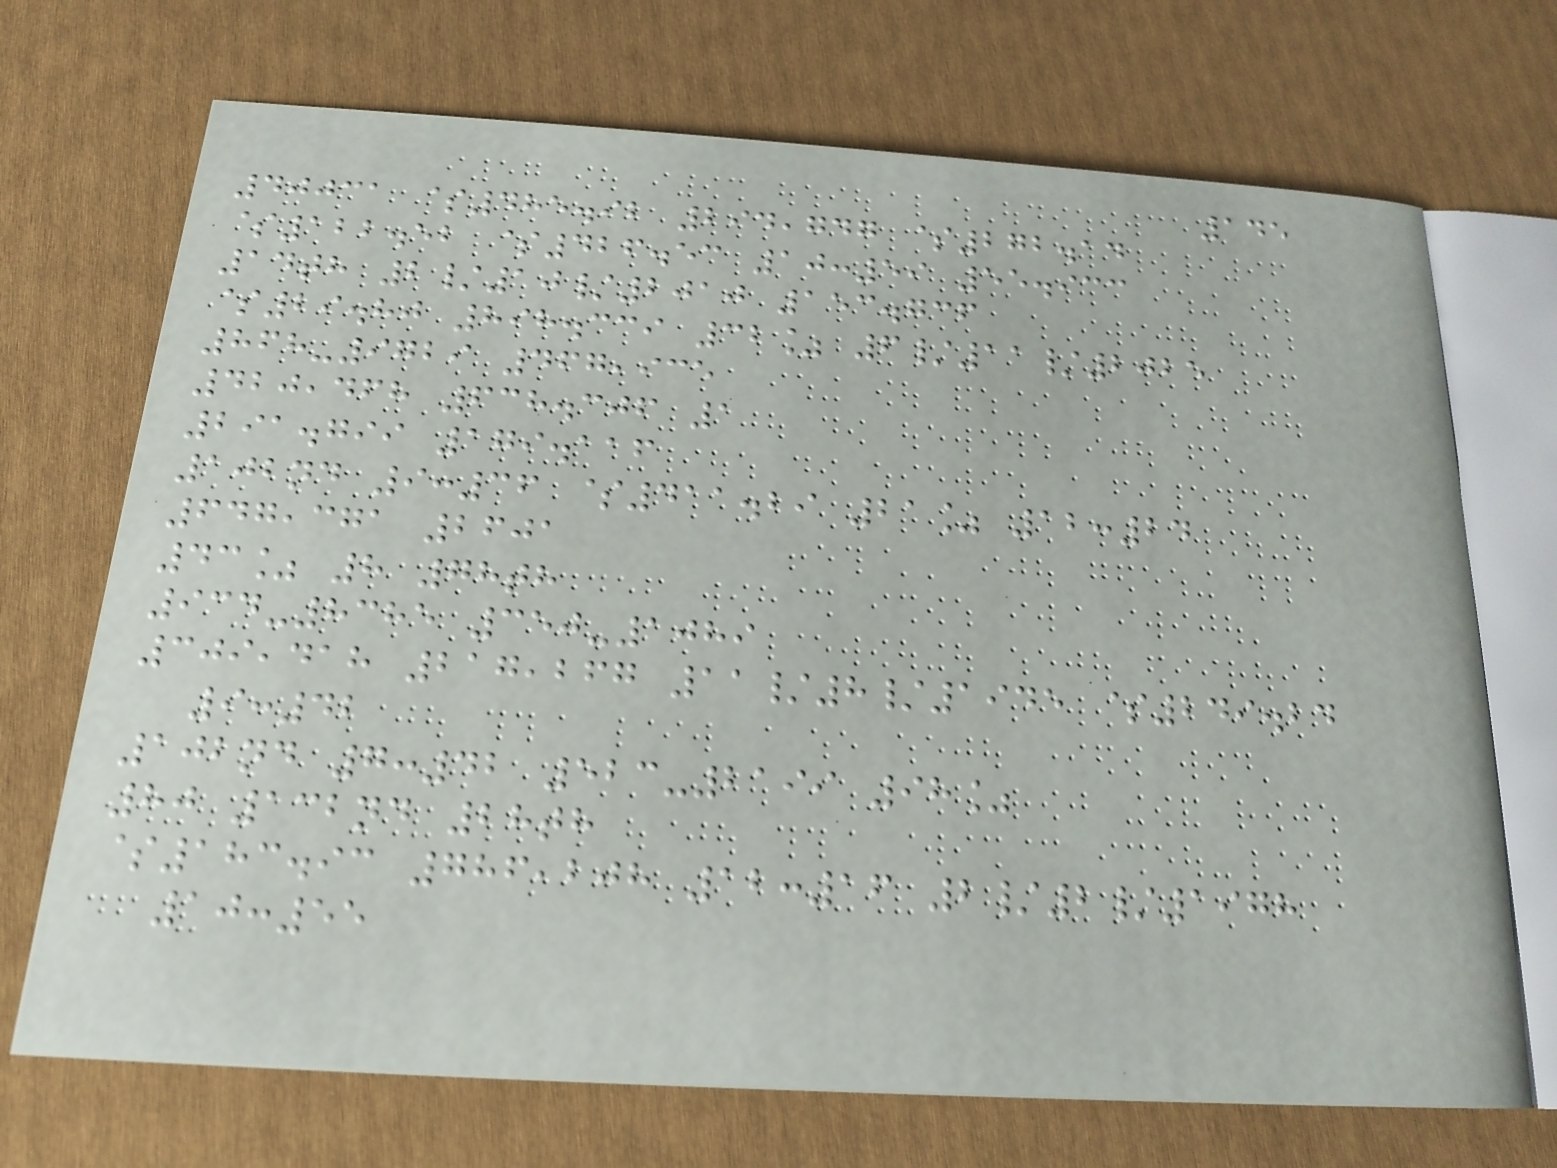145
40031 $485.92 294,747 $272.14
$122.52 $426.53 10:59 55.933
14th 2/10/2010 153.736
$29.80 898.339 32% 6/11/2025
868-9729 467,935
420,468 638.306 1
291.799 179.116
102nd 9:36 $411.29 21% 12:24
647,371 2601
43% 8 78th
934-8385 350-1089
309,418 217,267 11/8/1945 $249.24
9:42
102nd 7:42 523-2199 98%
80 132nd 28th
$183.93 786,208 12:16 2/2/1978
10:55
